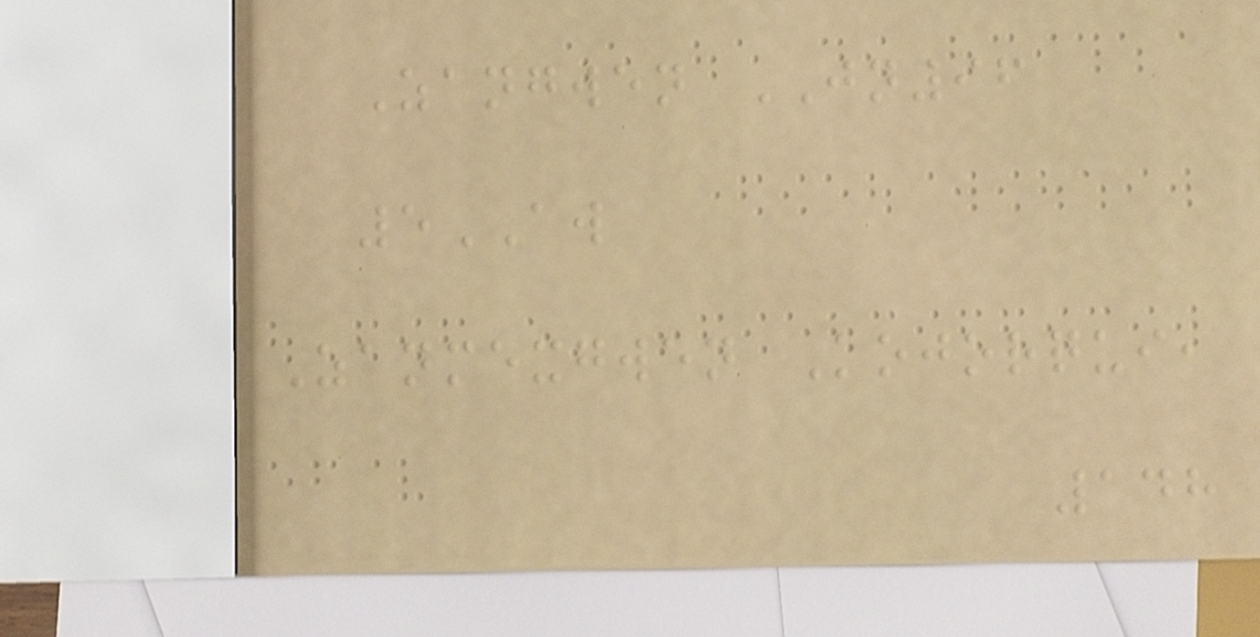Zangwen JN96
5AW
Zanmexgwen Kojorqui,
148
